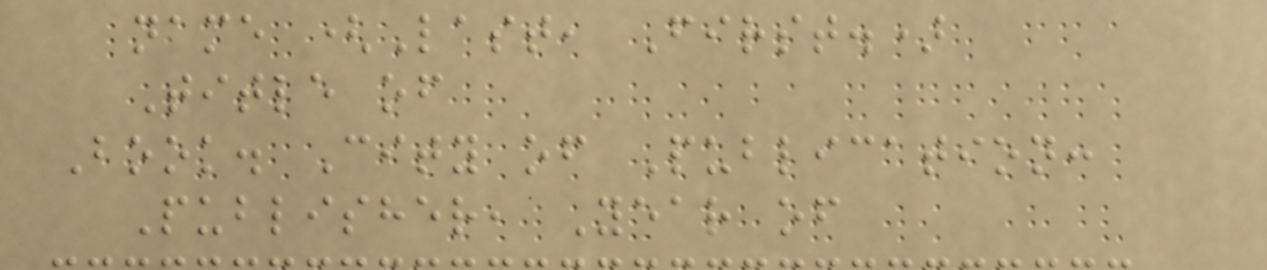name (Last, First.)
Title of
Book. City of Publication:
Publisher, Year of
